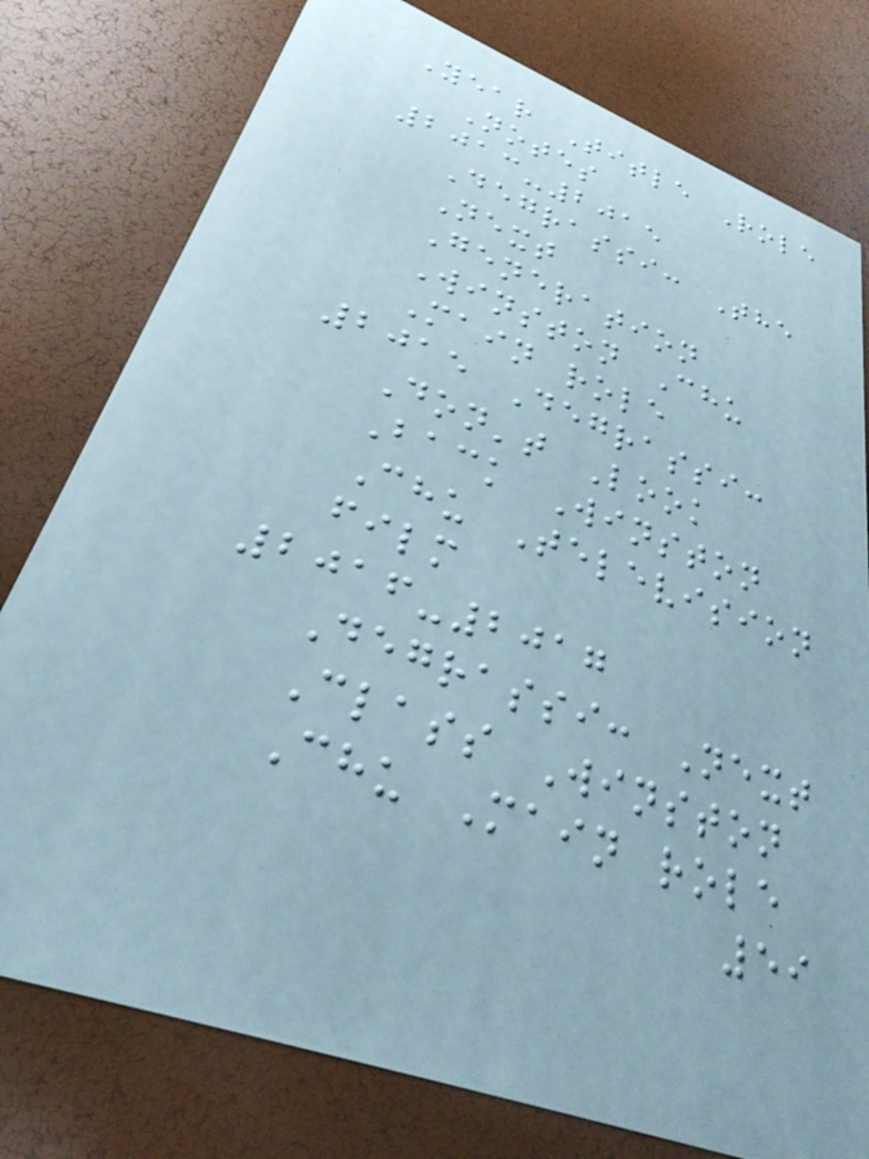Year Title Role
Notes
2013-2015
Degrassi: The
Next
Generation
Winston Chu
Main role
2015 Degrassi:
Don't Look
Back Winston
Chu Television
film
2016-2017
Degrassi: Next
Class Winston
Chu Main role
59
